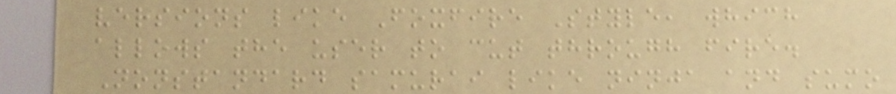versions like Foxfire Style, which
allows the user to cut through fire.
Nonstandard samurai like ninja and sumo
